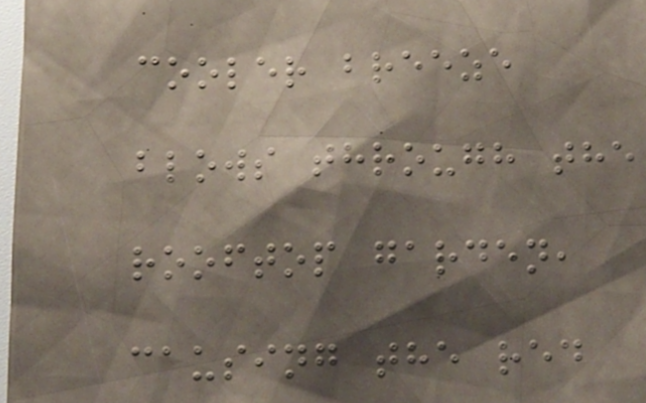cooler breeze
blows through the
rooftop garden,
causing the red
